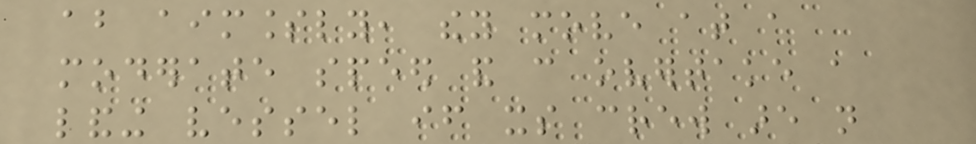about aimlessly, they move at a
moderate speed and can overtake a
landing vessel if its crew are not
